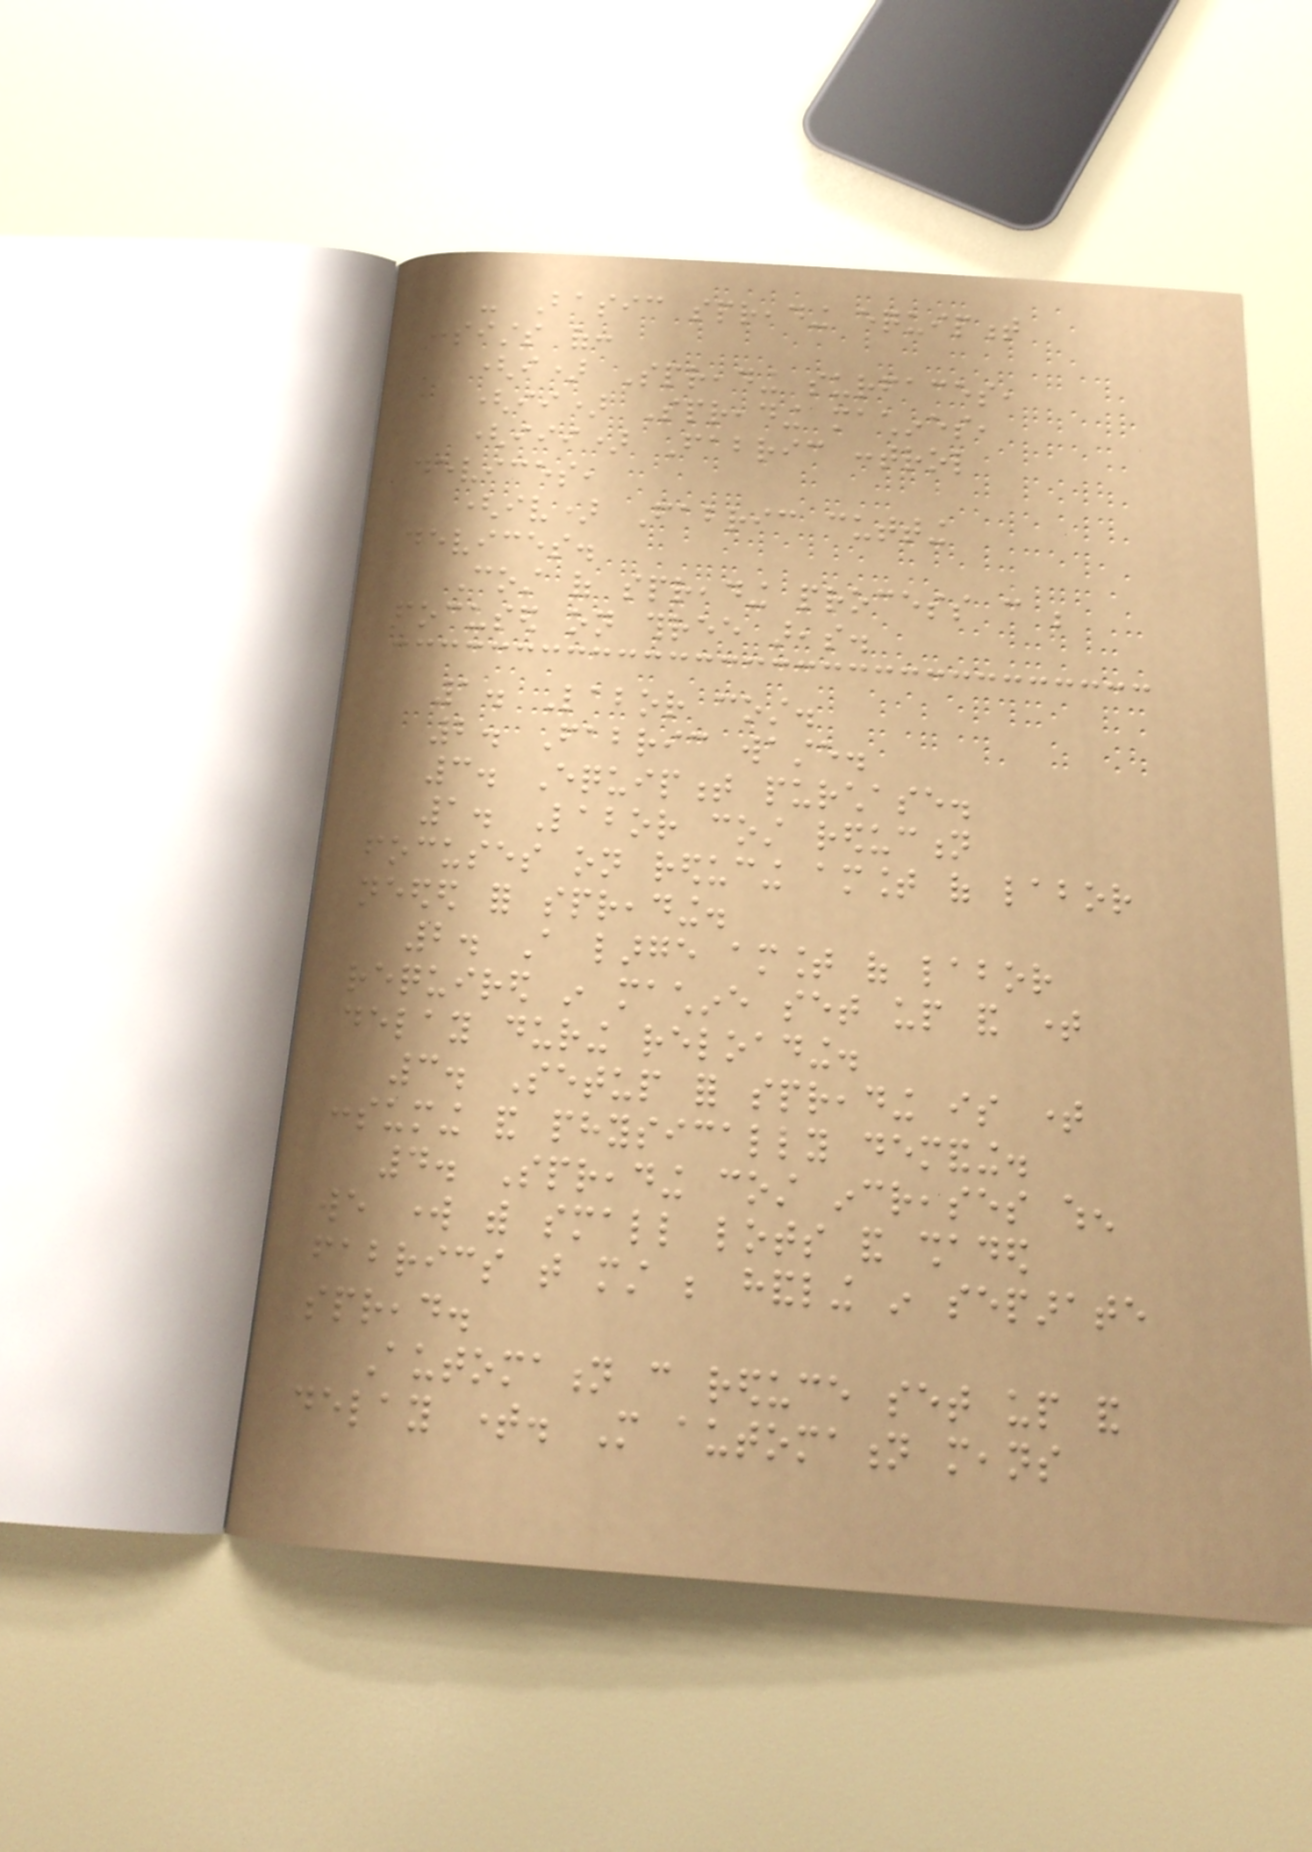- Basic spreading equipment
consists of:
(i) Spreading surfaces,
(ii) Spreading machines,
(iii) Fabric control
devices,
(iv) Fabric cutting
devices.
Cost of spreading process can be
focused on three areas.
1. Labor cost.
2. Fabric waste.
3. Equipment purchase.
1. Labor cost reduction
focuses on reducing amount of labor
needed for spreading.
2. A large amount of labor
required in machine set up and time
delay during reloading.
3. Setup for spreading is time
consuming and physically demanding.
4. Spreading cost increases when
we work with small lots and shaded
fabrics that must be handling in separate
spread.
Automation can reduce set up and
delay time. More automation means
